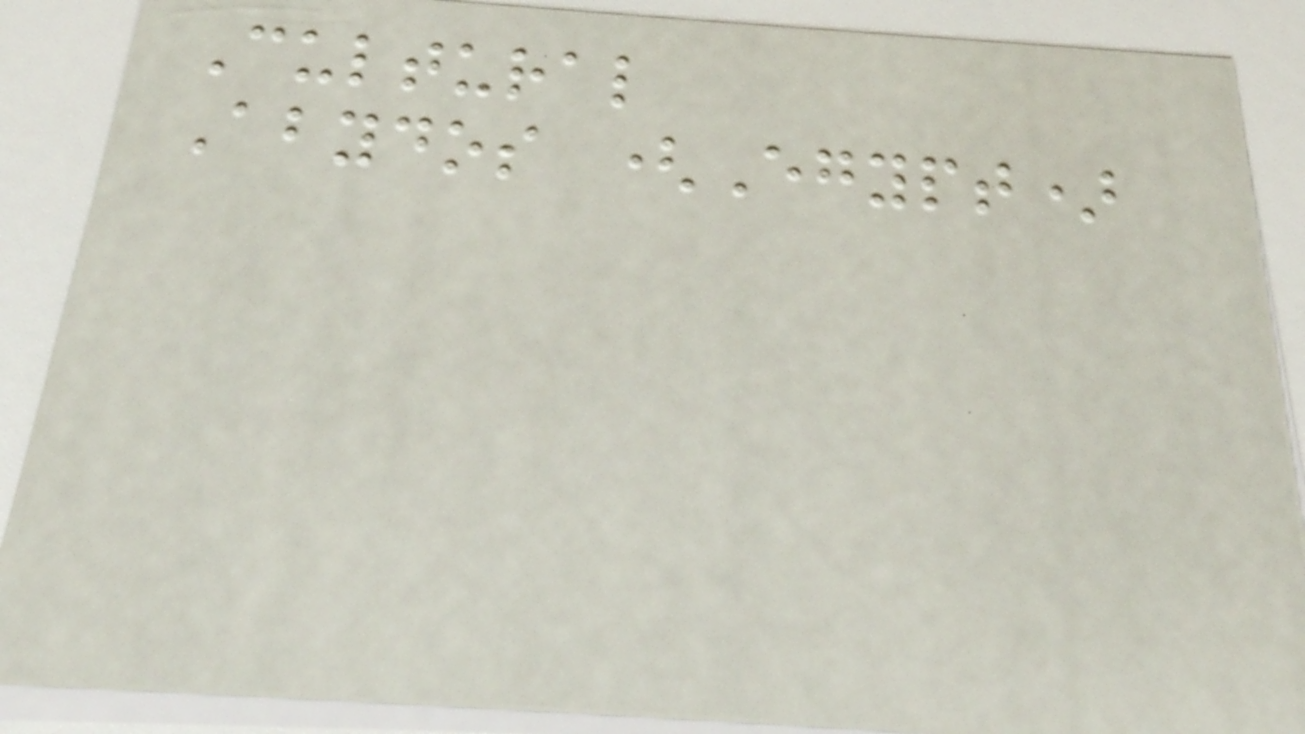Cultural
Abydos (Egypt)
